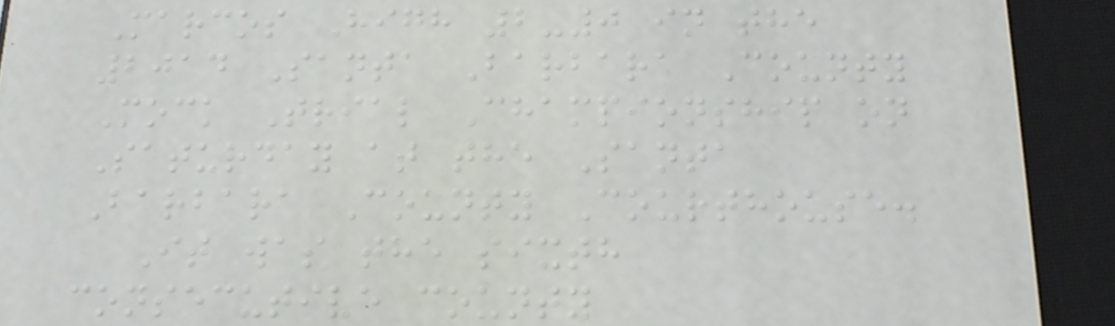Marcos High 2-0 in the
2014 Santa Barbara County
Mock Trial Championship on
Saturday at the Santa
Barbara County Courthouse.
It was the sixth
consecutive county
